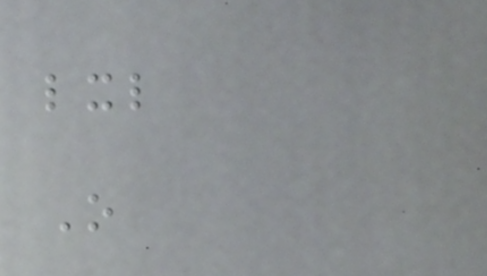lxl
O
